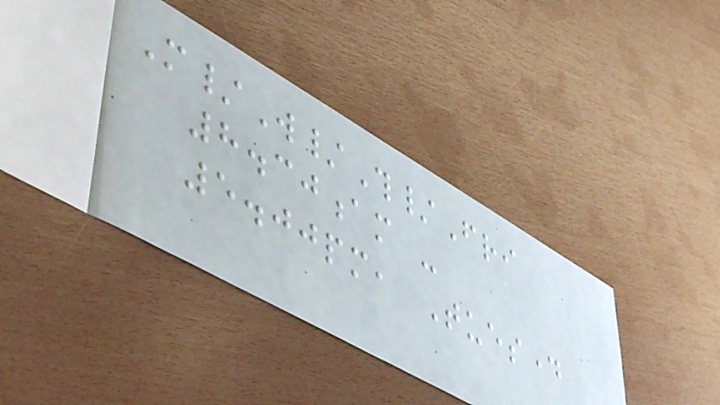M/W/Th/Fri
8.30am -
5.00pm, Tuesday
